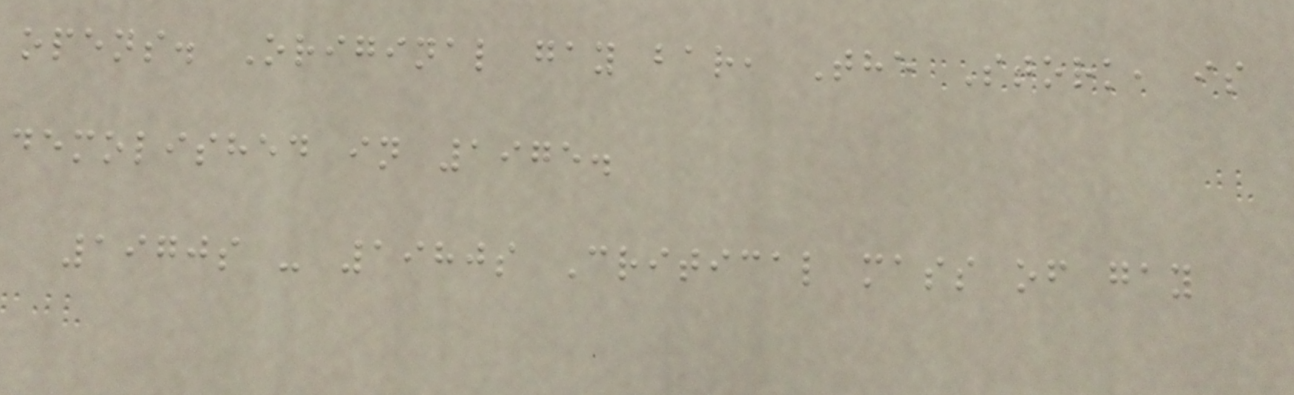opens. Original gay bar, The Stork, is
demolished in 1975.
1970s - 1980s Critical mass of gay
